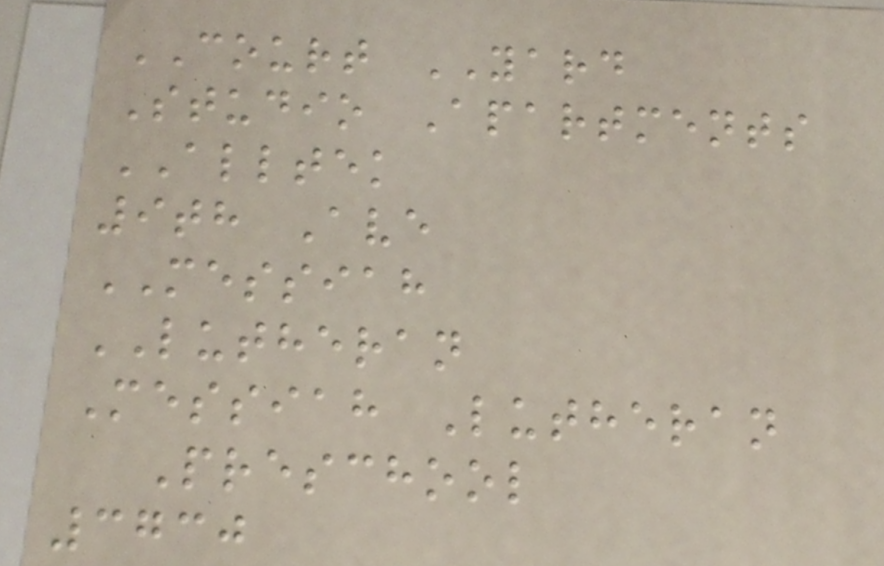COURT YARD
Studio Apartments
ALLTEK
9th Ave
MESSIAH
LUTHERAN
Messiah Lutheran
Preschool
3730
